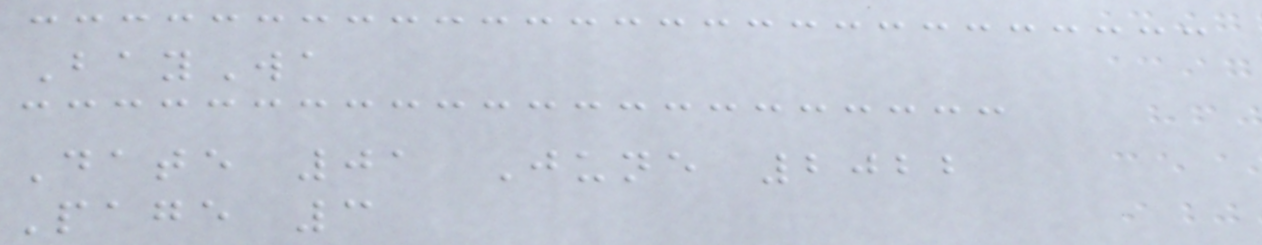BayWa
Date 01 June 2022
Page 3
